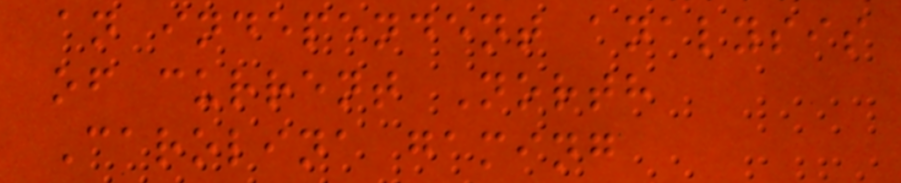an independent analysis
of current North
Carolina gaming
